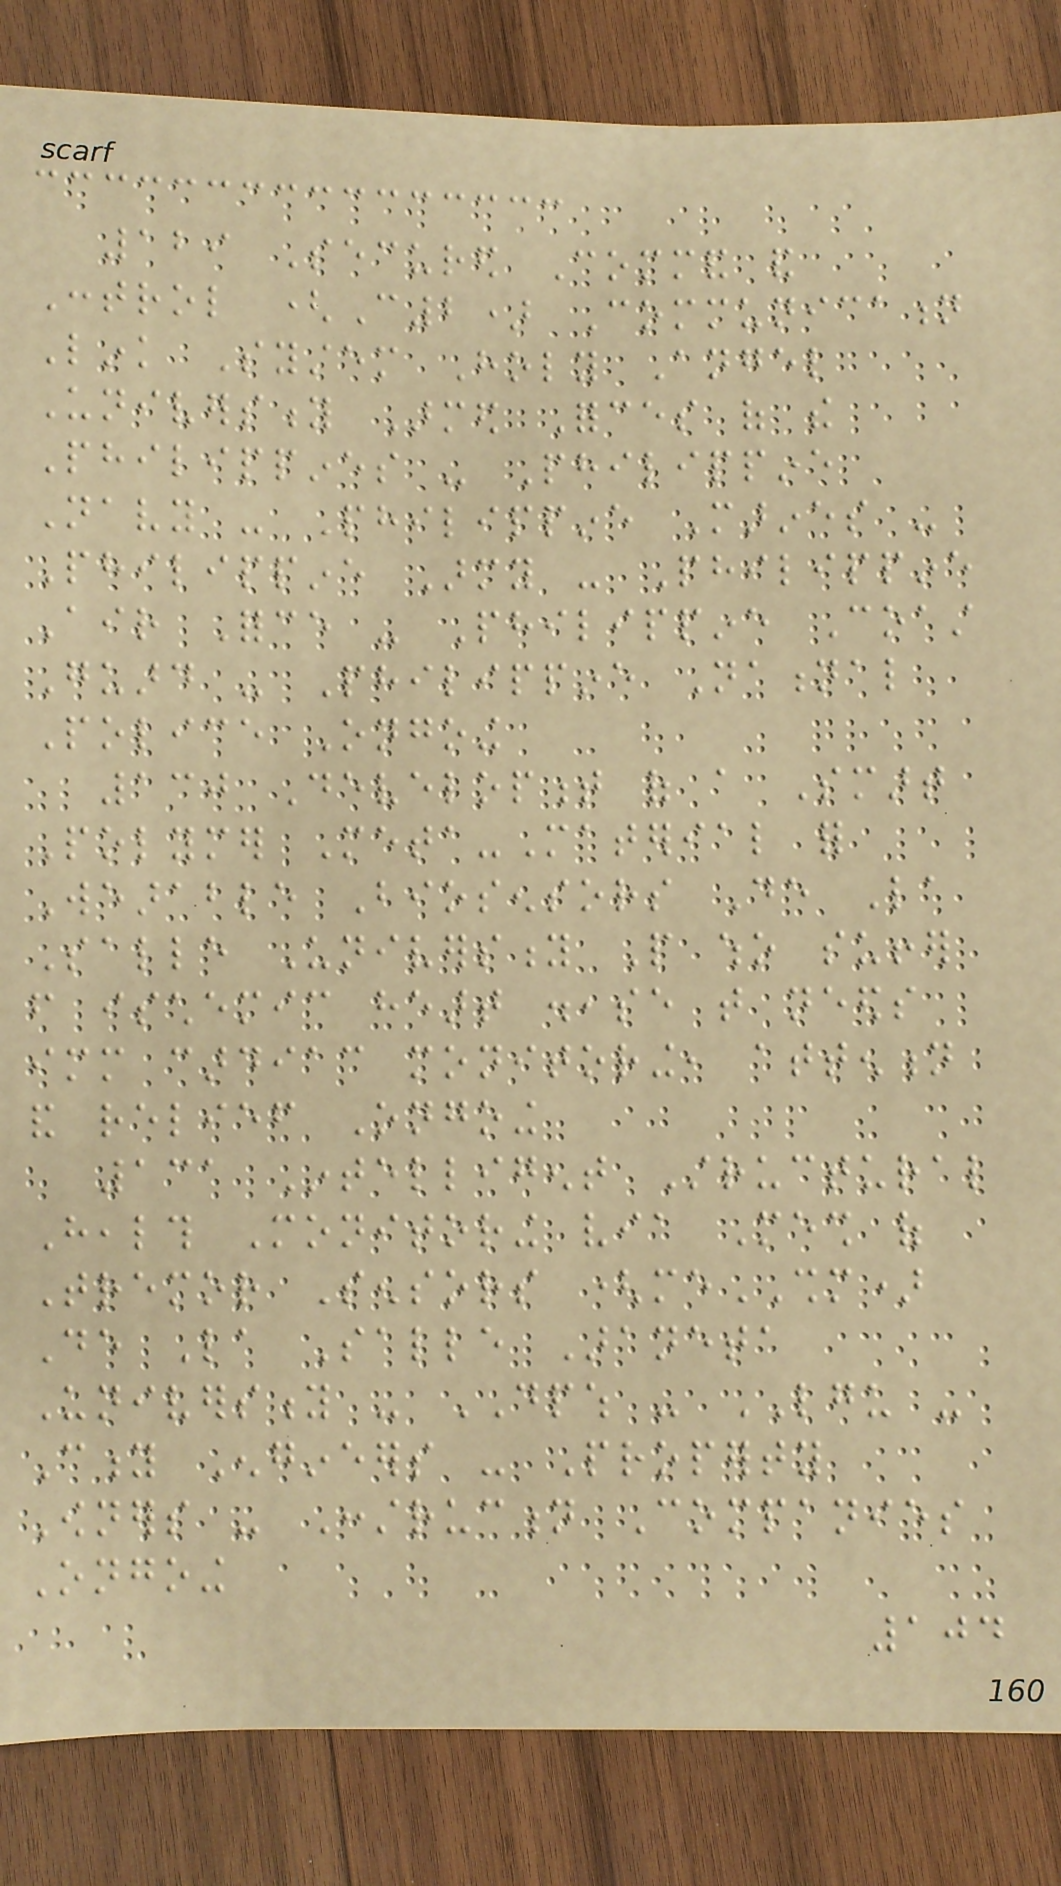129 Secured Command and
Control (C2) Communication
Link System Holy Angel
University Armed Forces of the
Philippines - Philippine
Navy - Philippine Marines -
Philippine Army - Philippine
Air Force - Philippine Coast
Guard - Philippine National
Police Ongoing
130 Development of a Smart
Polymer Meta-Material for
Wearable Biosensors De La
Salle University People who suffer
from ischemic heart disease that needs
immediate cardiac monitoring, attention
and relief Ongoing
131 Intelligent Structural
Health Monitoring via Mesh of
Tremor Sensors (meSHM)
De La Salle Araneta
University - DPWH - LGU -
City Engineers - Property
Owners - Construction Companies
Ongoing
104
